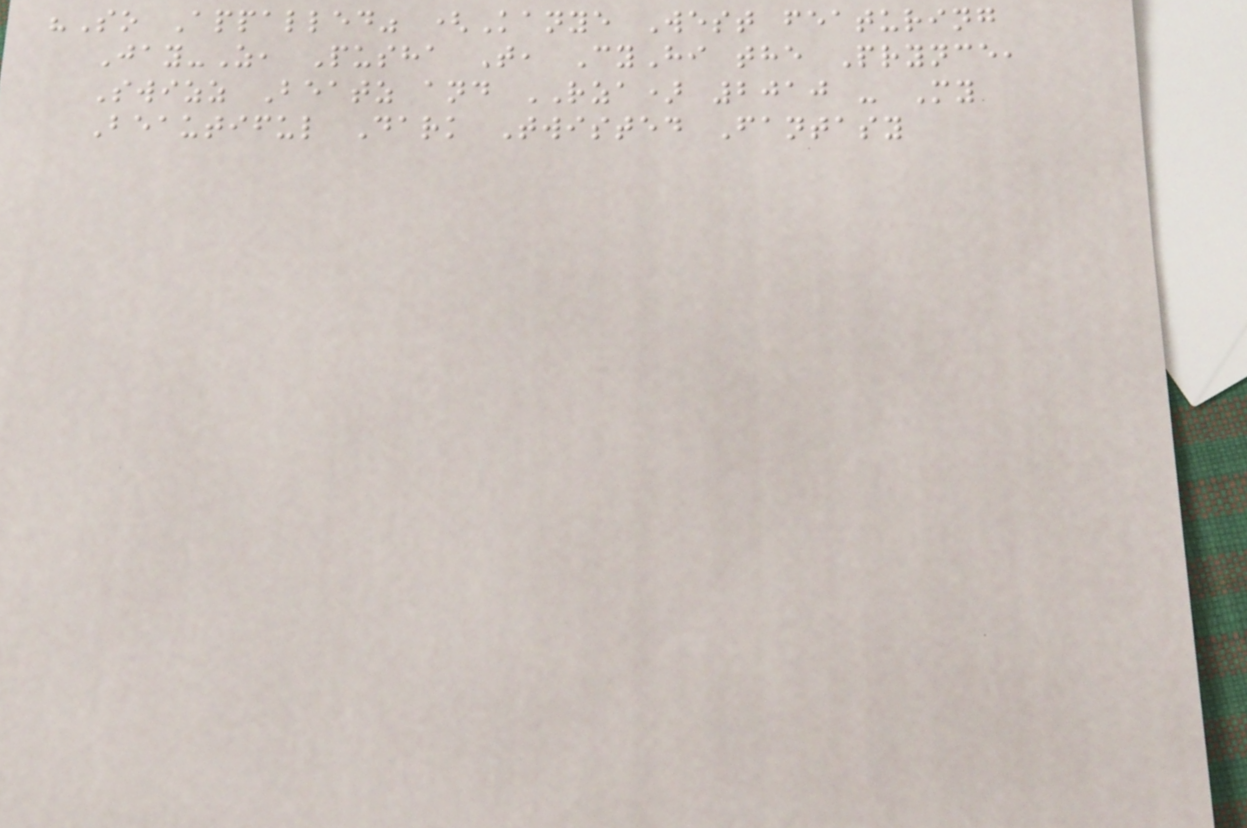"So Appalled" (Kanye West featuring
Jay-Z, Pusha T, CyHi the Prynce,
Swizz Beatz and RZA) 2010 - My
Beautiful Dark Twisted Fantasy
